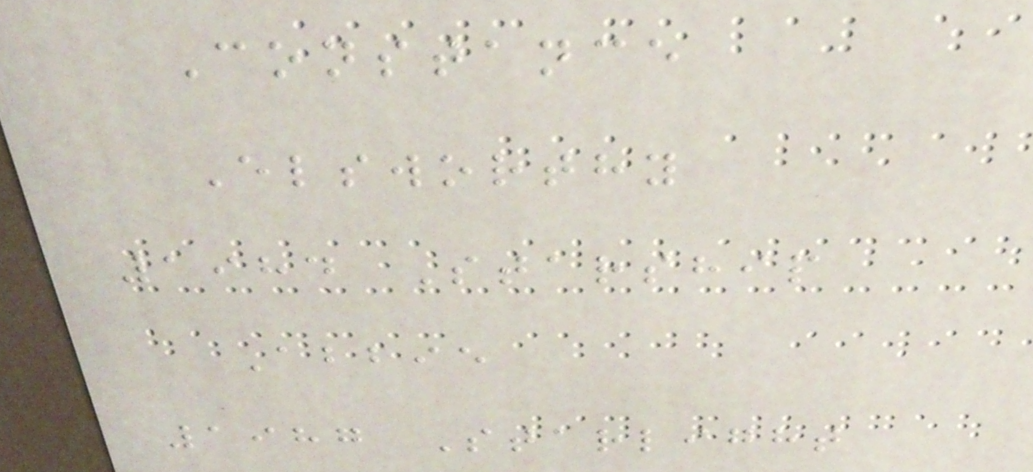Constance
Elsworthy
1984 Starship
Abbie
1987 Starlight
